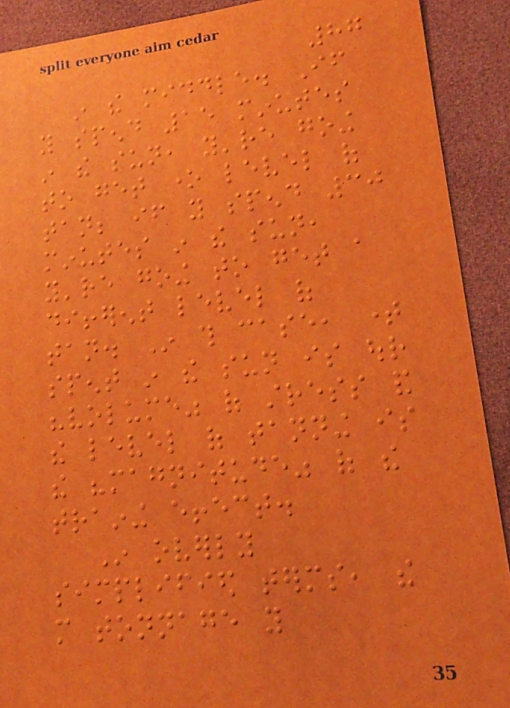87
in the middle. If
you spend 15 minutes
in the sun, you're going
to get one level of
tan; if you spend 30
minutes in the sun,
you're going to get a
different level of
tan. In this case, time
spent in the sun is our
"volume" of stress and
the level of tanning is
the "magnitude" of the
training effect.
In overly
simplified terms, the
more tonnage you
